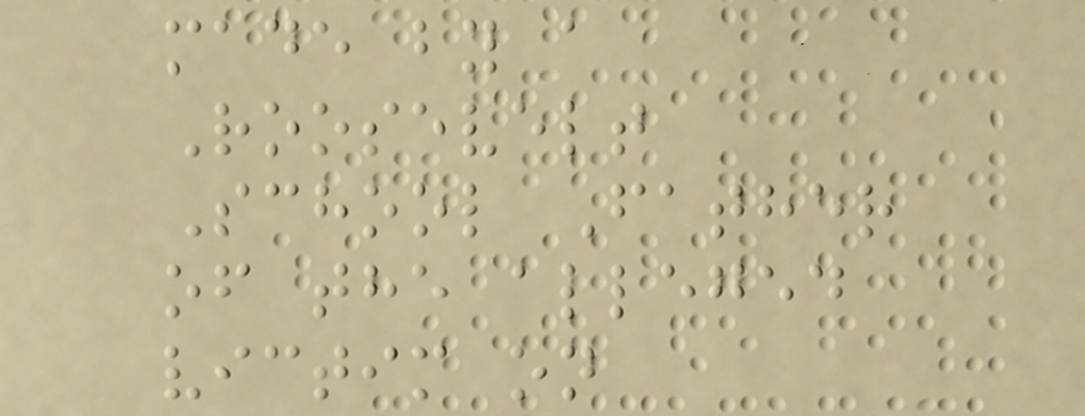made by a
Roosevelt
School Father
of the alleged
victim on
